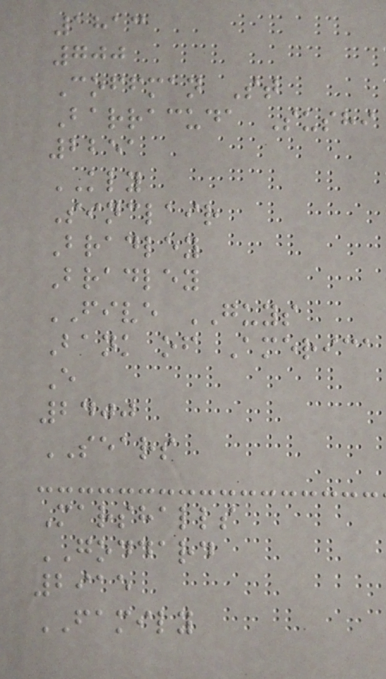1813
700
Coffman St
Barracuda Sushi
2251
KLY
Sinclair
Bradley
Bradley
FIVE GUYS
Bank of America
E
2400
SEARS
Marshalls
GODDARD
2915
FAMILY
